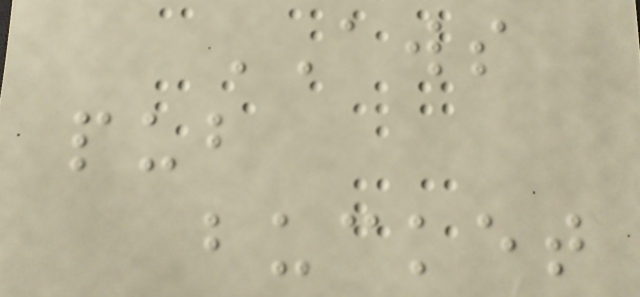AWS
pub
bucket
